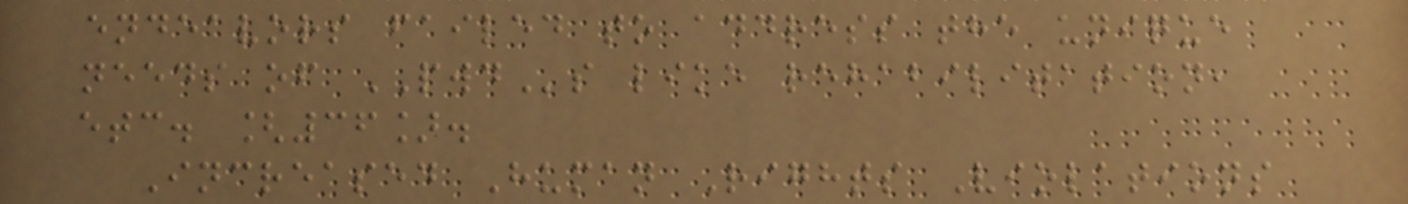endeavors failed to address the unique
needs of PWDs like rehabilitation,
etc. [36].
Increased Human Rights Violations
